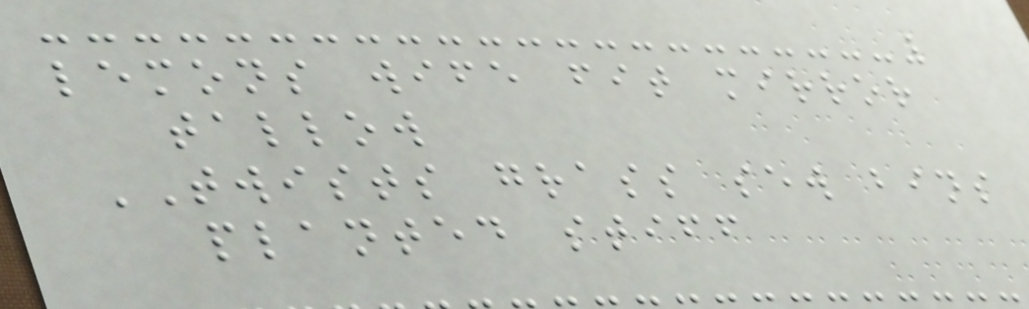lemons wife fit mirror
tallow
TWISTS grass sew bins
planted stiff
